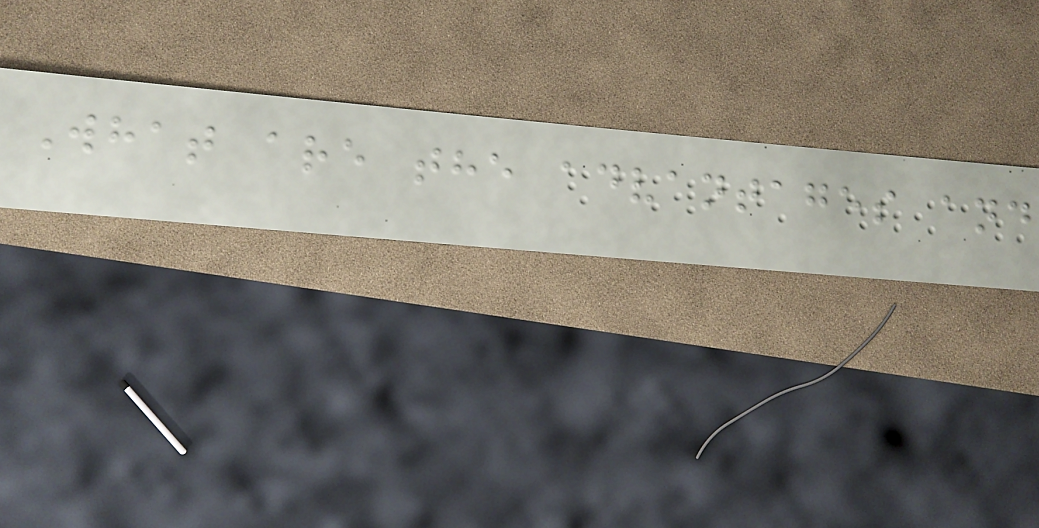What are the advantages and
